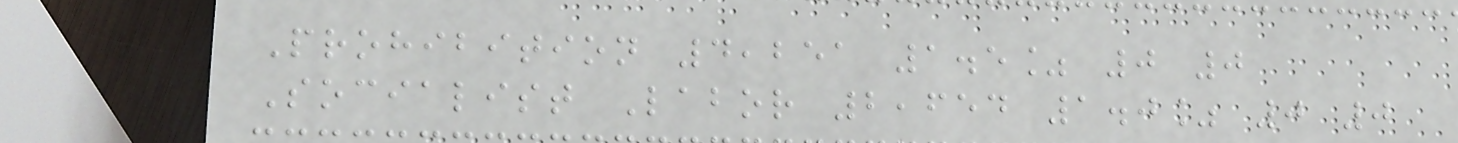Prohibition 4,251 1.5% 0 0
Socialist Labor 2,654 1.0% 0 0
